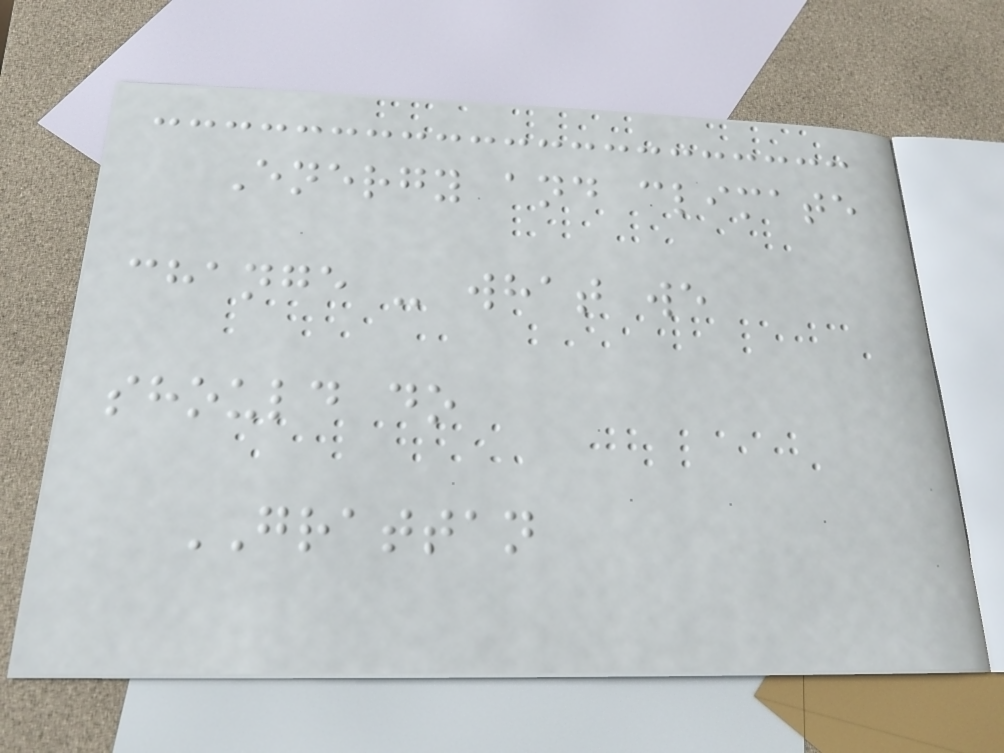Energy and climate
change - what we
should do
GRATTAN
